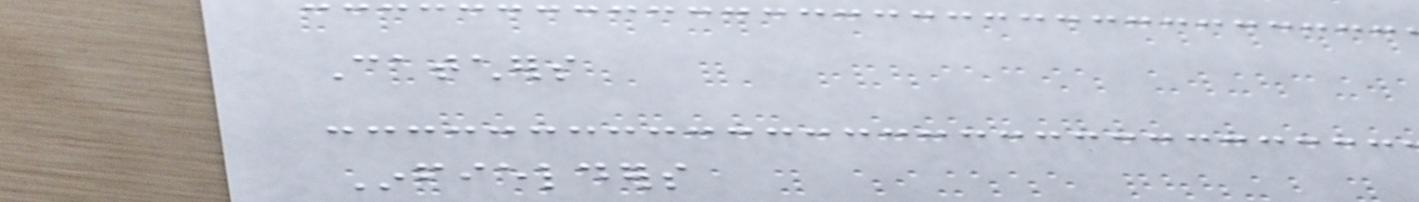Catchers
Infielders
